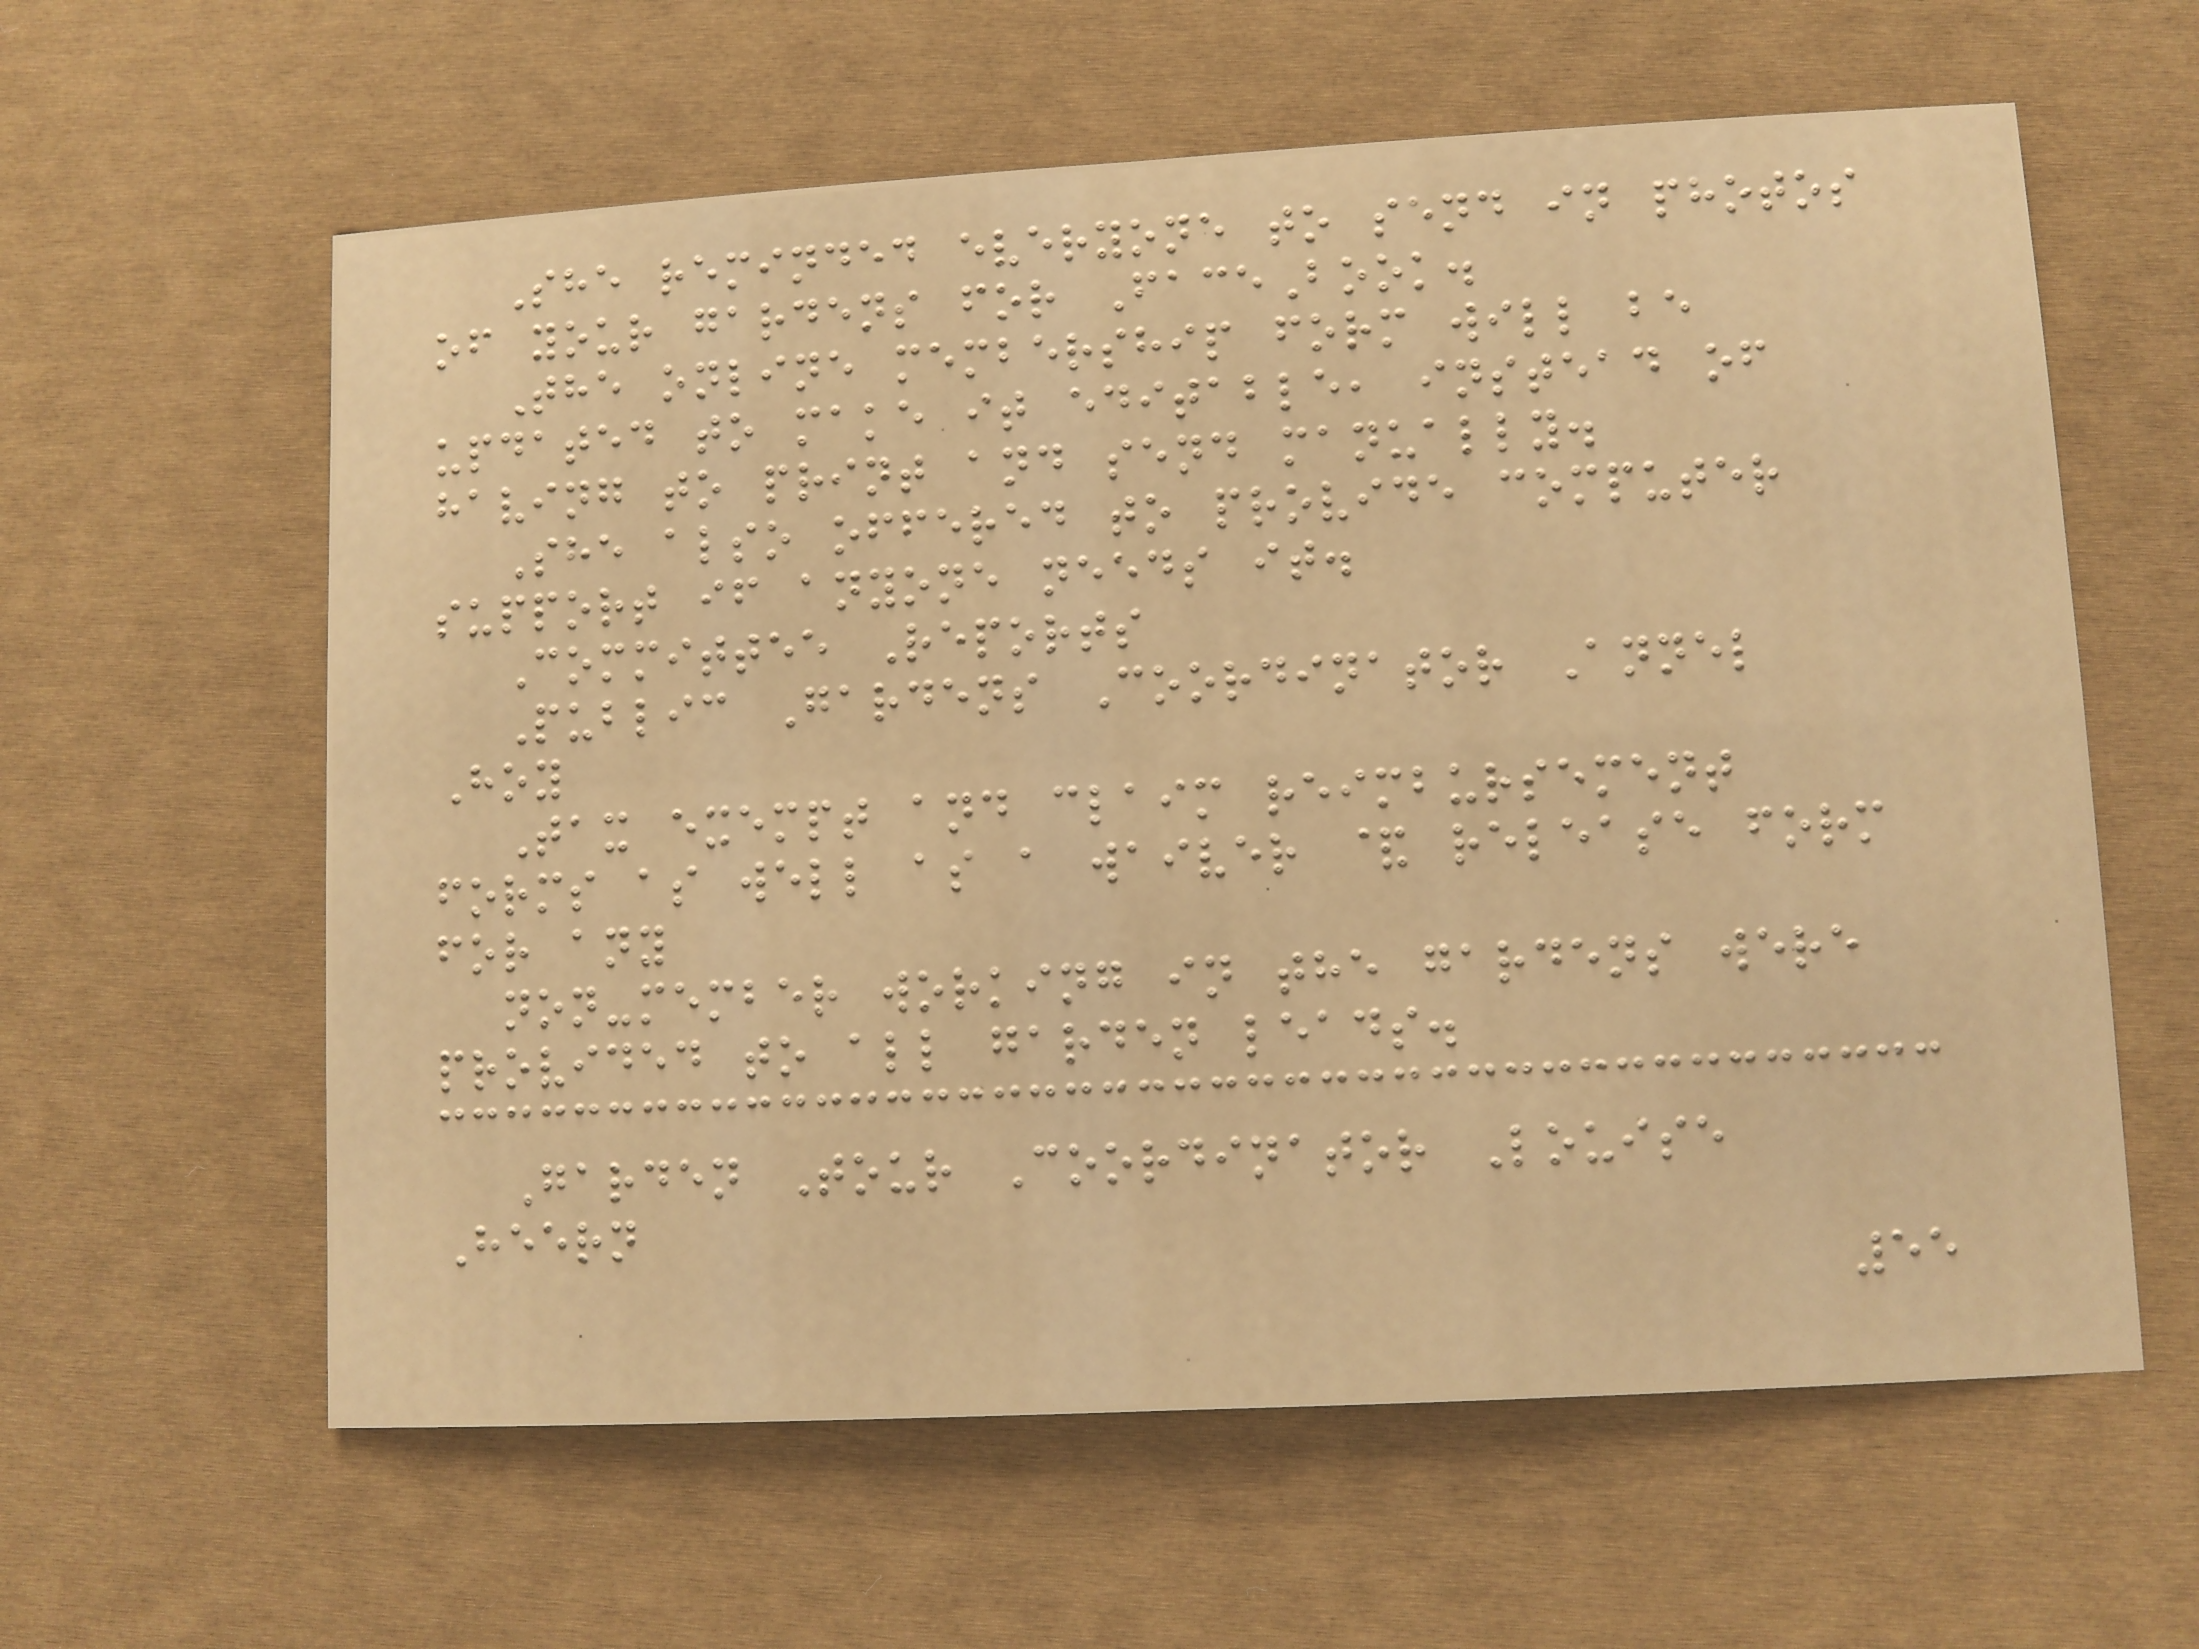She reminded everyone to send in photos
of your gardens for FaceBook.
The online membership form will be
updated to make it editable, instead of
having to print and send manually.
She also offered to provide computer
support if anyone needs it.
Committee Reports
Public Gardens Coordinator Annel
Hoy
Tax exempt and claim reimbursement
forms as well as a waiver & release form
for any
non-member working in the gardens were
provided to all garden leads.
Garden Tour Coordinator Louise
Heern
55
